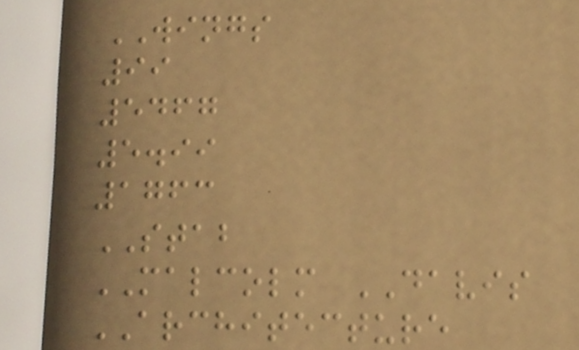WINGS
99
5467
5.99
1763
STAB
MALCOLM DAVIS
ARCHITECTURE
